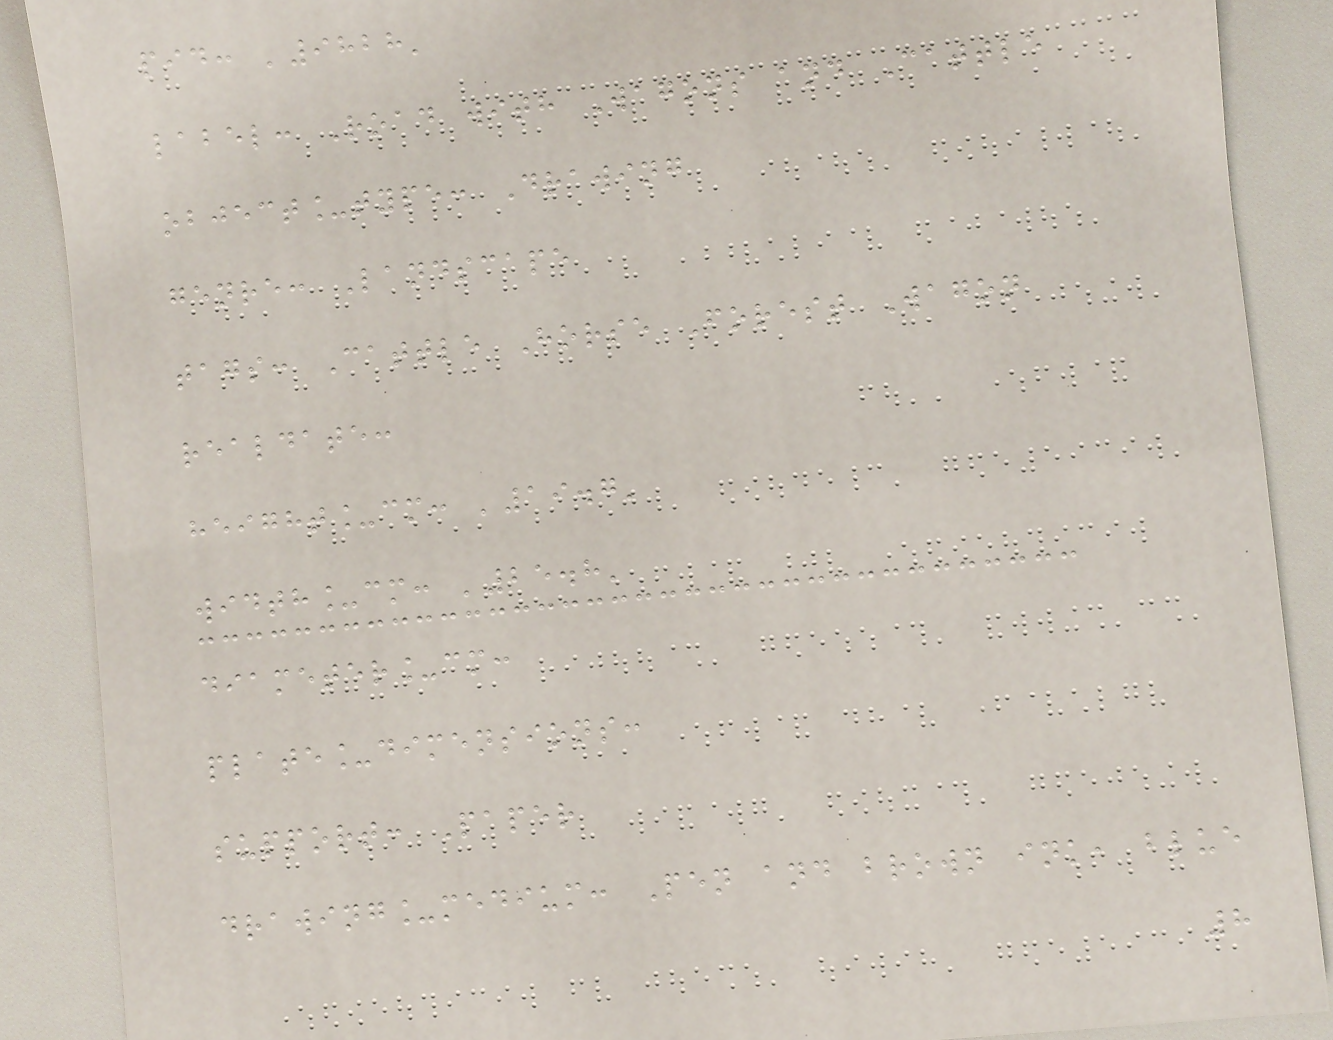pid: '9828'
label: Road with Wagons and Cattle
object_type: Drawing
genre: Landscape
tags: Cattle Horse Forest Wagon
realdate:
height_cm: '19.7'
width_cm: '25.8'
diameter_cm:
plate_dimensions:
support: Paper
drawing_medium: Pen and brown ink, blue
8
